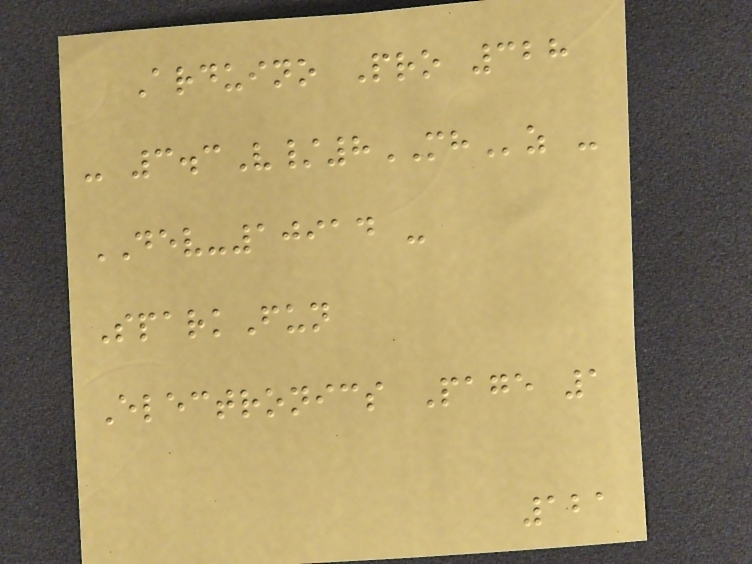Arduino Pro 328
- 3.3V/8MHz -
DEV-10914 -
SparkFun
Electronics Page 1
121
